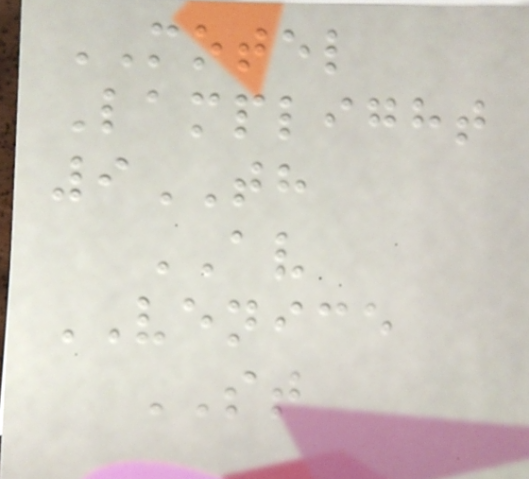MOTEL
Lamplight
9TH
AV
VENICE
ST
